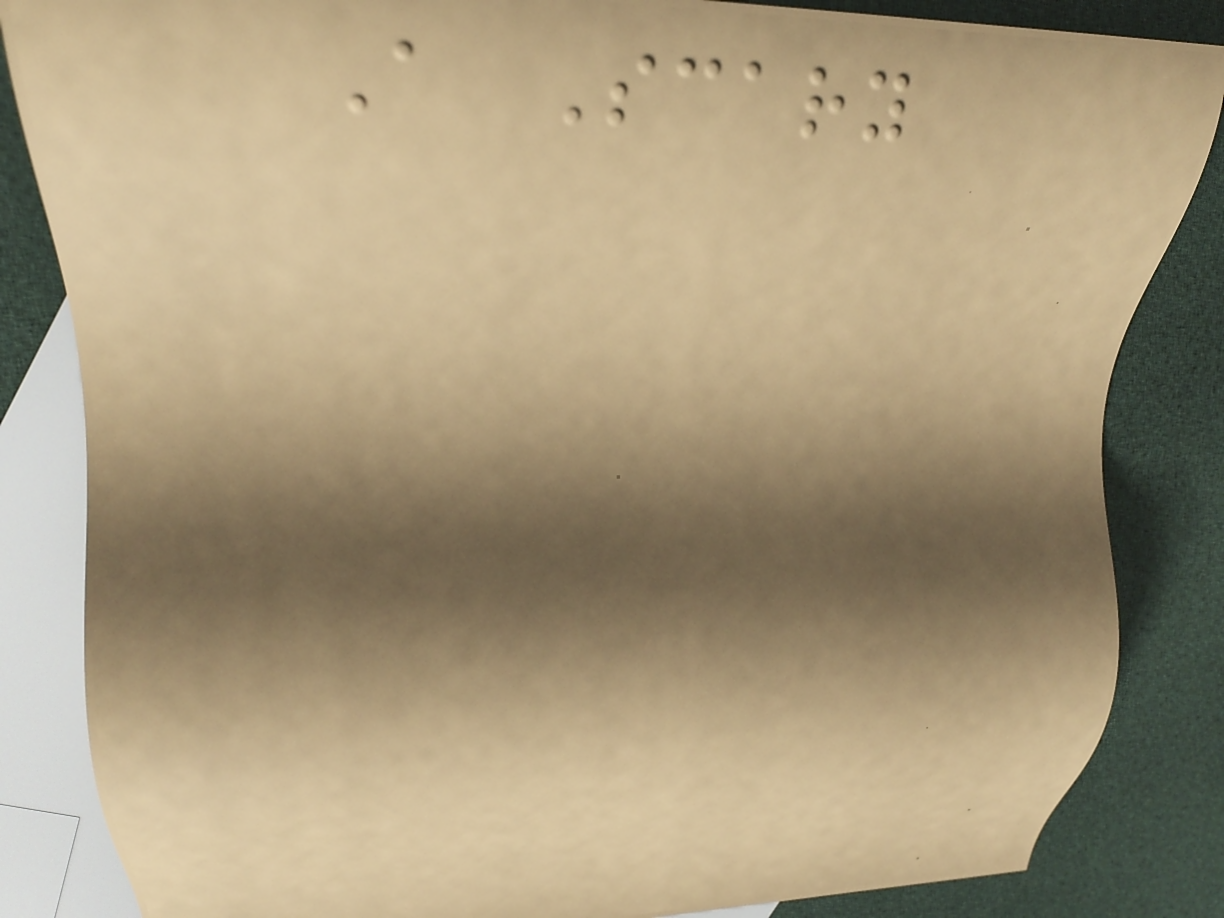A Scary
